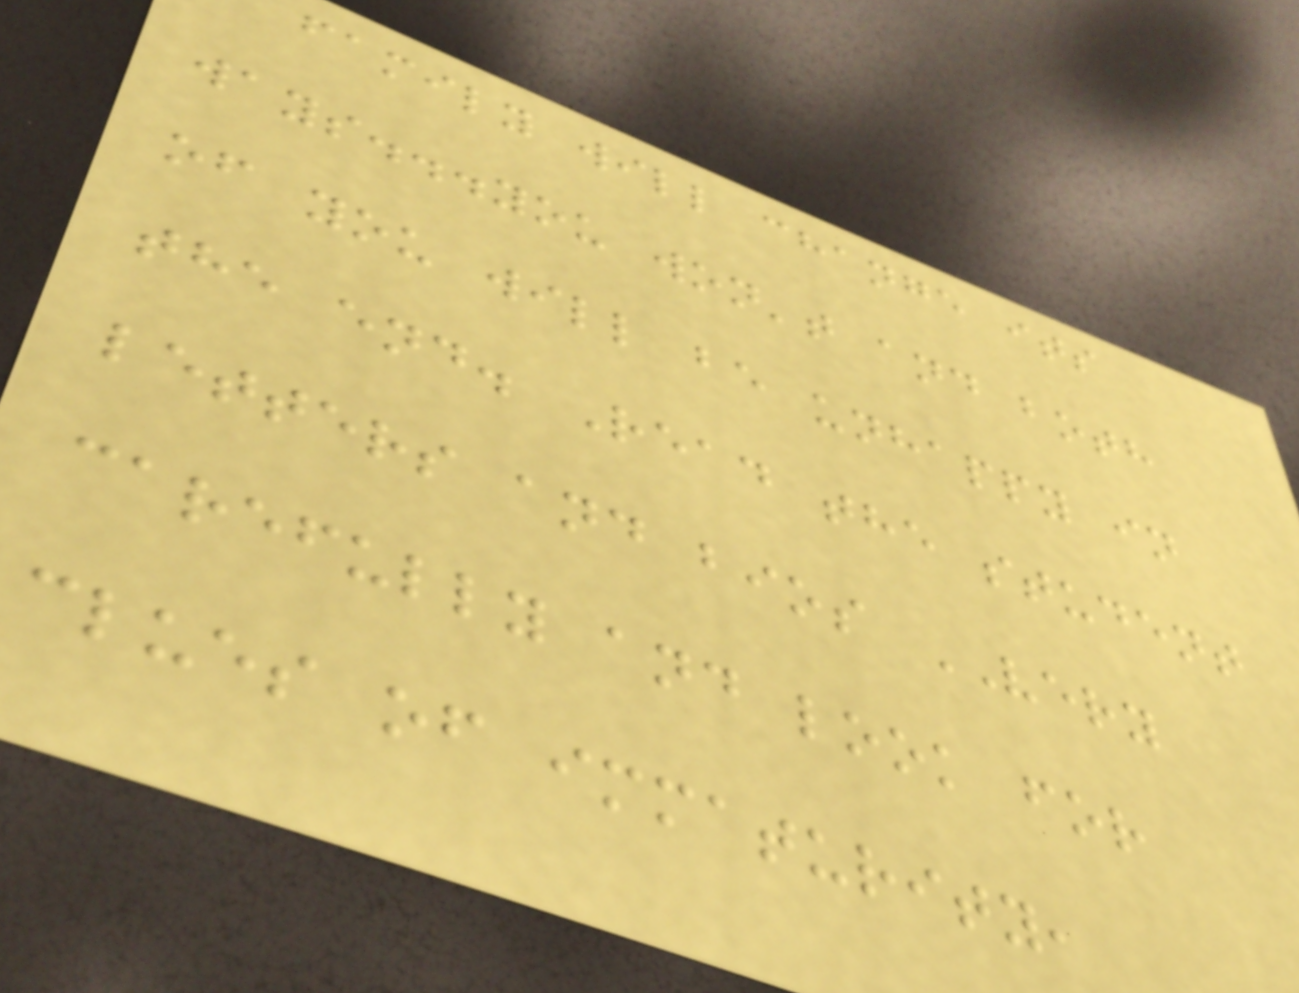family will change its
ways...you won't and both
of you will be unhappy in
the end. Read the student
letters and bios VERY
carefully and look for
clues of immaturity,
